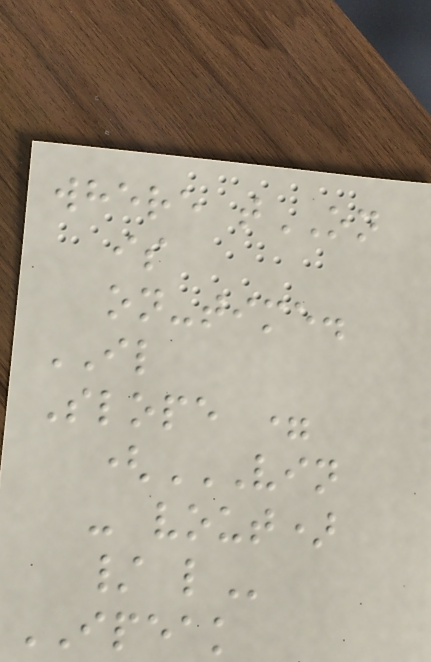where tON
is
on-time.
IL
Slope =
(VIN
- VOUT)
/ L
IPEAK
